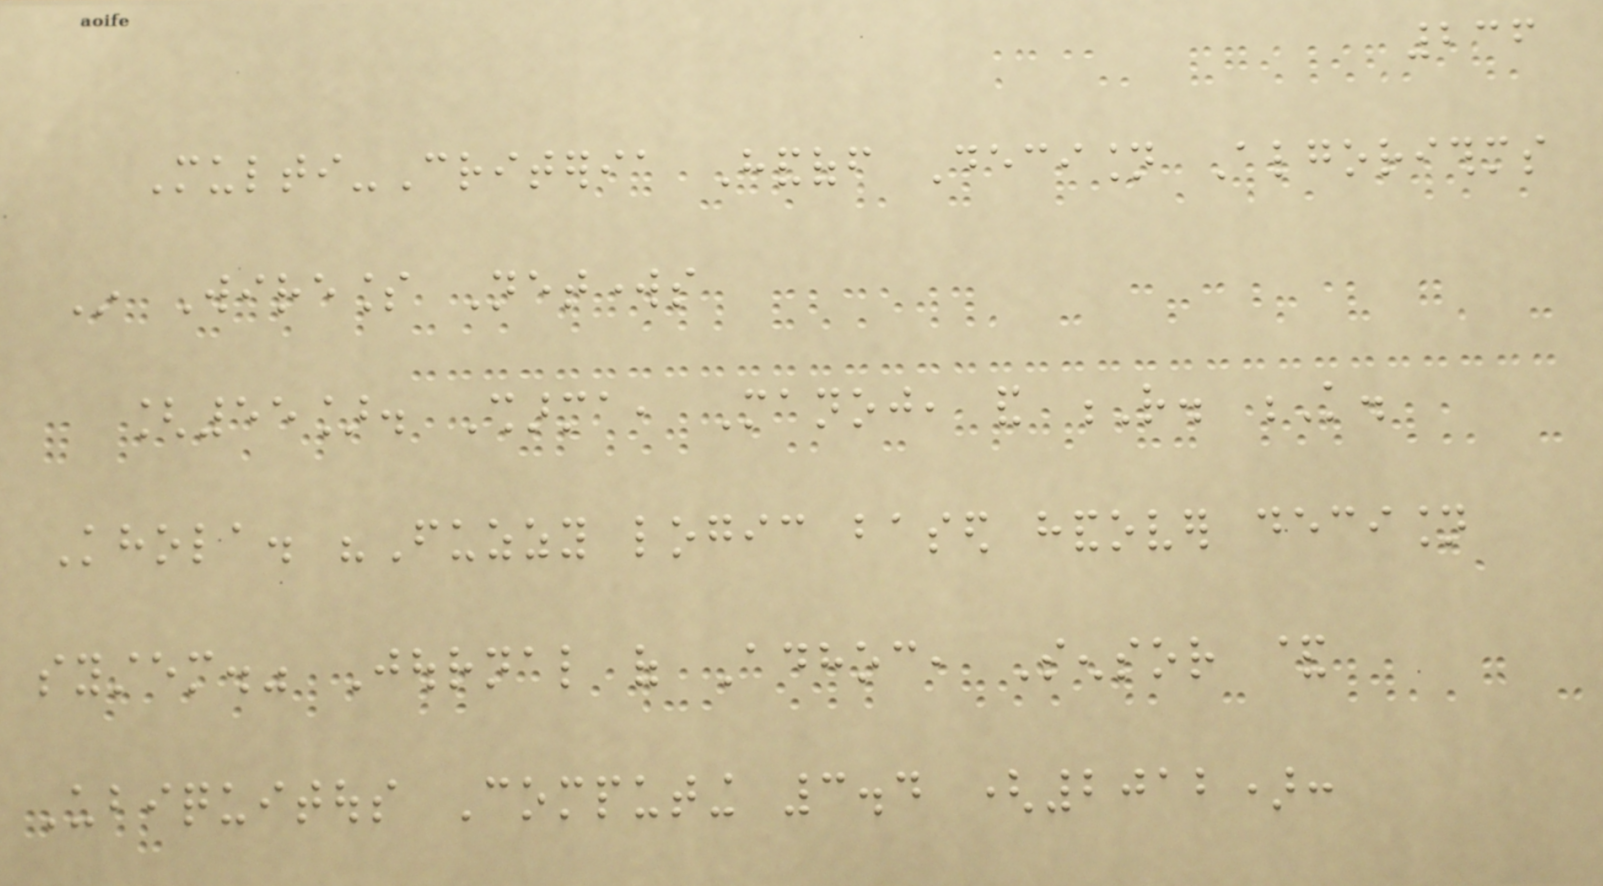236
Multi-Criteria Handoff Decision Algorithms
In Wireless Networks
[55]. Sharma, Manoj, and R. K.
Khola. "Fuzzy logic based handover decision
system." Journal of Adhoc, Sensor &
Ubiquitous Computing 3.4 (2012):
